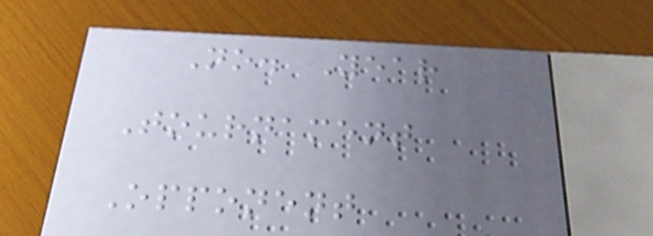No. Year
Tournament
Opponent
